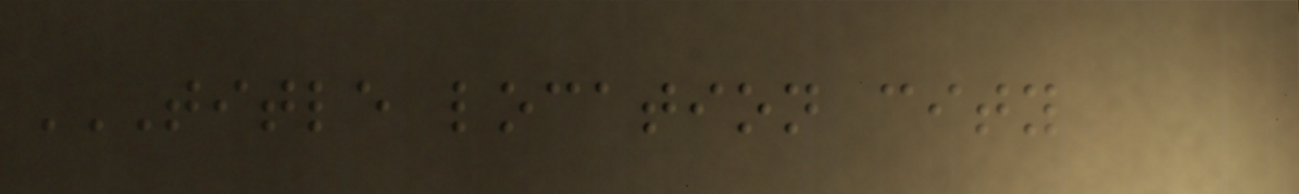TITLE LOCATION CITY
